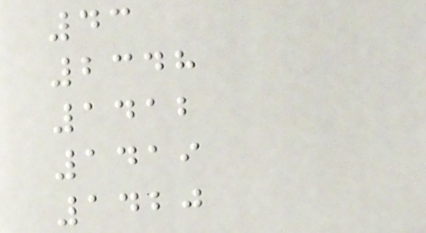43
2348
1412
1419
1420
